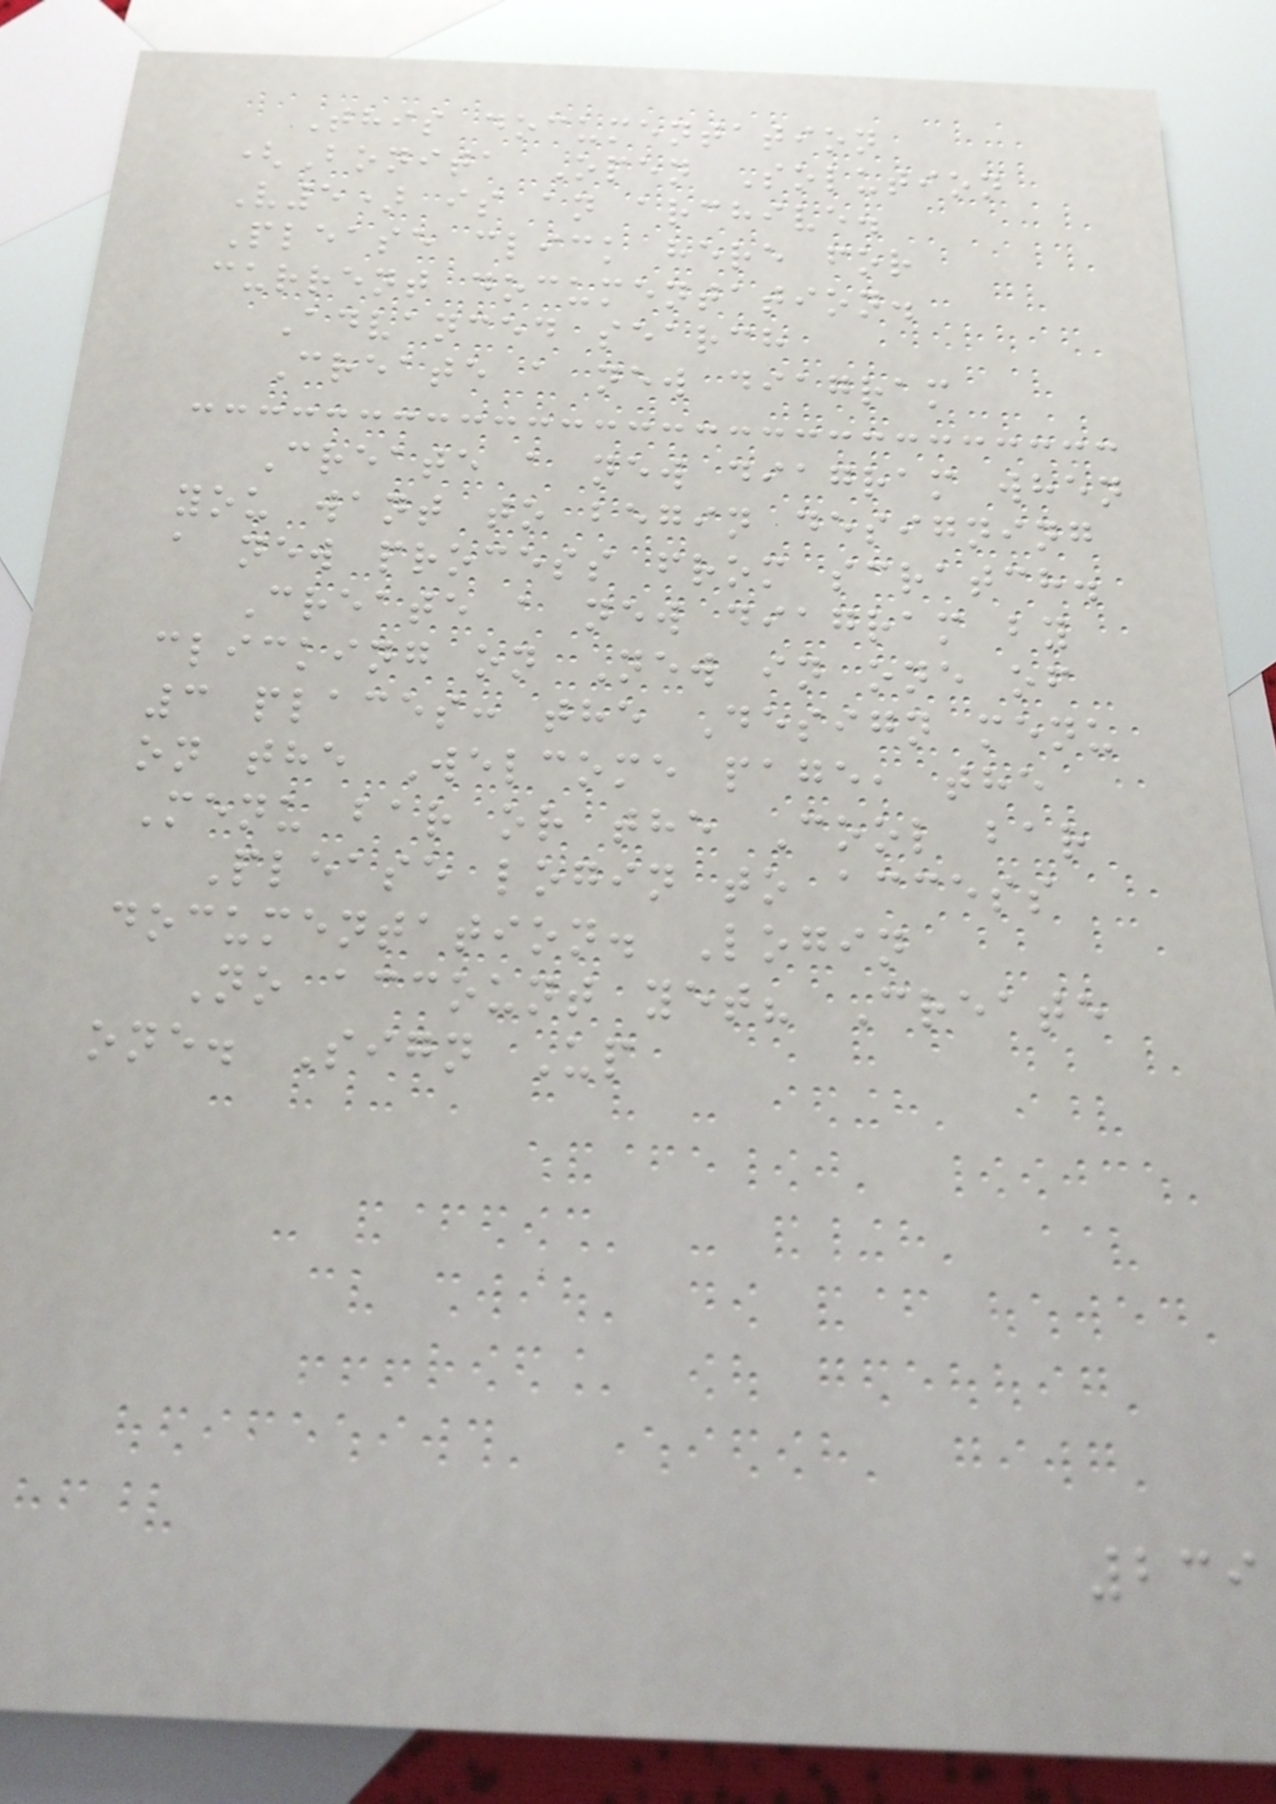This documentation
(Bonita Open Solution
V5) is an archive.
Please click here for
current documentation.
Advanced search
Create a new diagram
Create a new diagram when
you want to begin designing
a new process from scratch.
Create a new diagram by
clicking on New in one of
3 places: the Design menu
on the Welcome page, the
Menu bar or the Cool bar
Please login to access
documentation. Login
No account yet? Create
one. Sign Up
239
